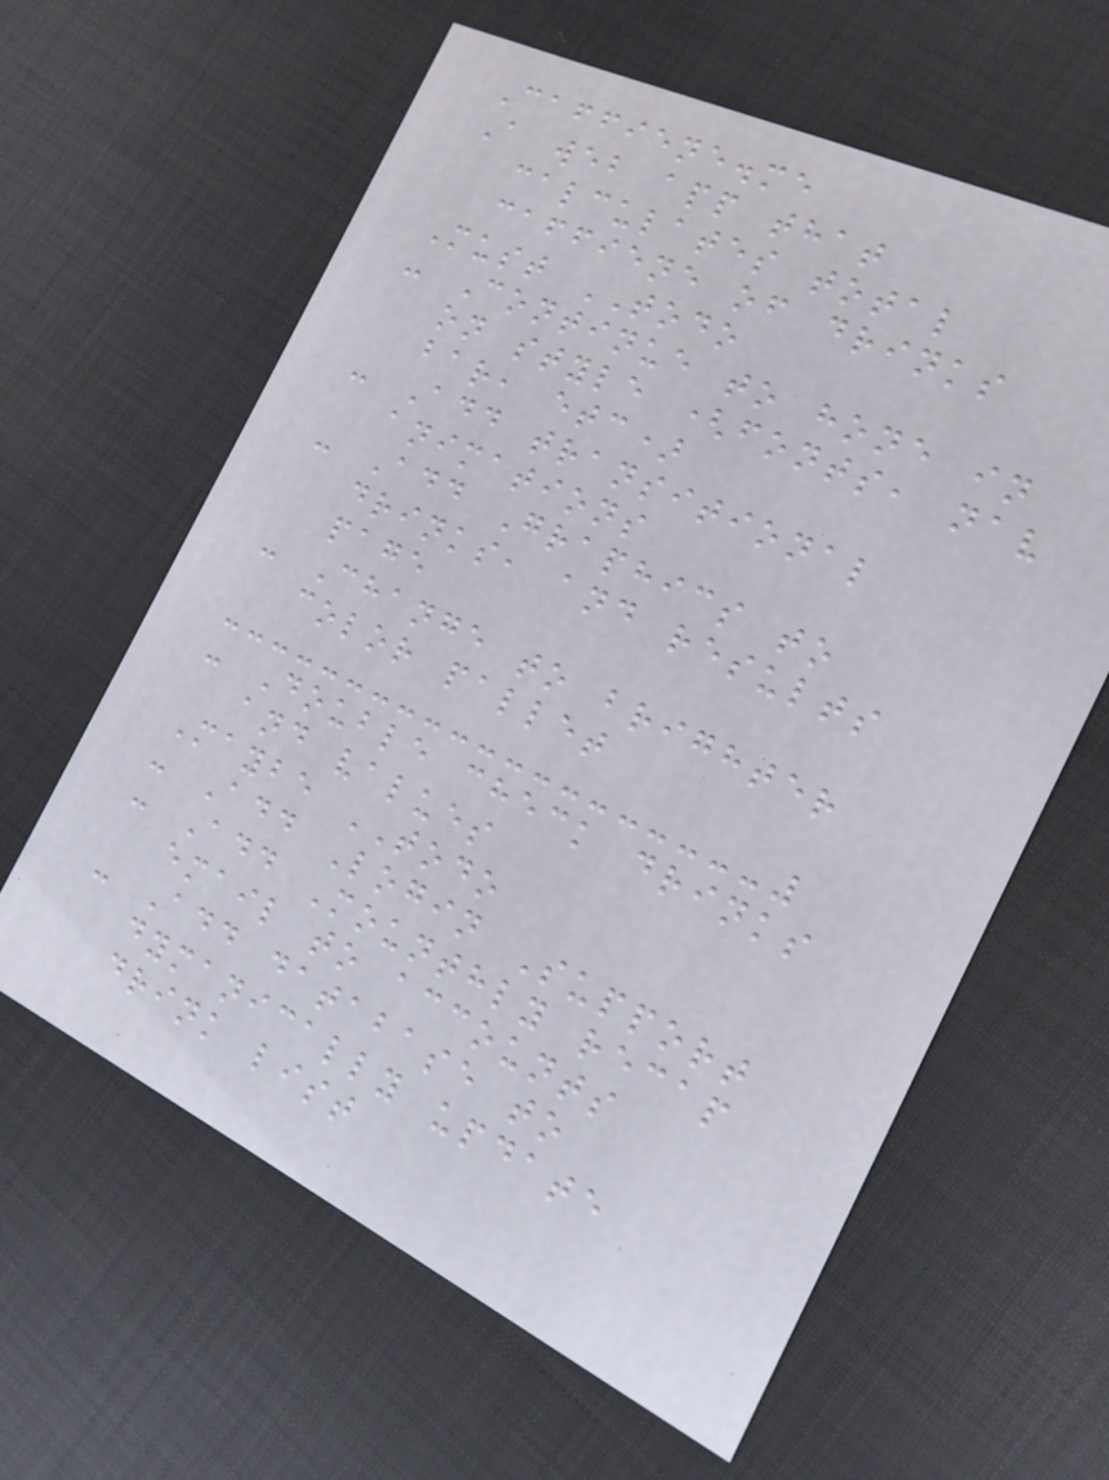Caffiene.me
A web app that
calculates total
caffiene of drinks
Must TODO
- Continue to hone in
on style (fonts, nav
bar, etc)
- Add transitional
animations
- Add Graphics to
drinks, and results
page
- Change to brighter
color pallet
- Double check drinks
and values
Maybe TODO
- Add Login Support
- Add Mounthly recap
email to accounts
- Add database to
dymanically update
drink list
